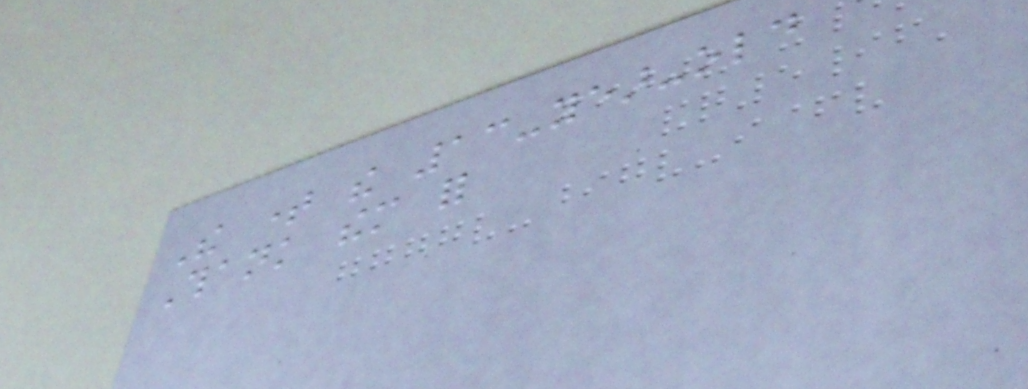The time the 13-year-old
Thank them for
